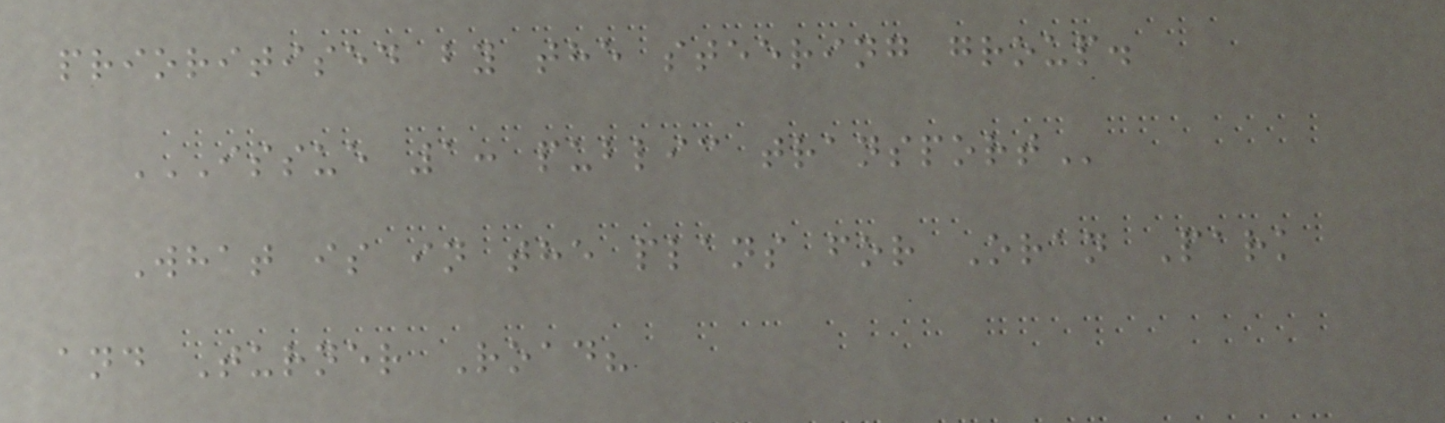prioritised by the steering group.
ISSUE 1: PUBLIC TRANSPORT
What is in the plans for Oran Park
and Turner Road?
